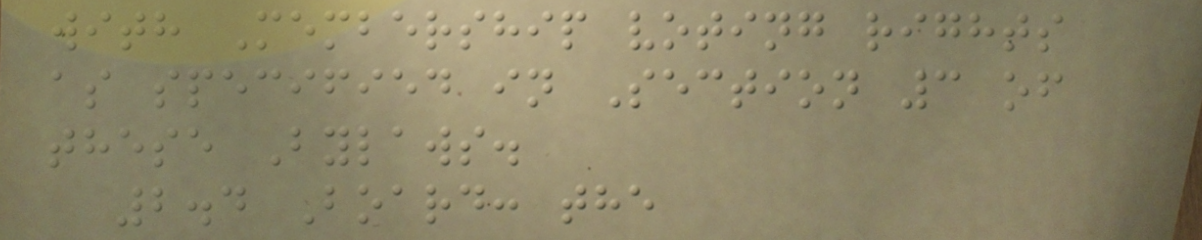with Membership voting rights
as specified in Section 3 of
these Bylaws.
2.4 Board: the
